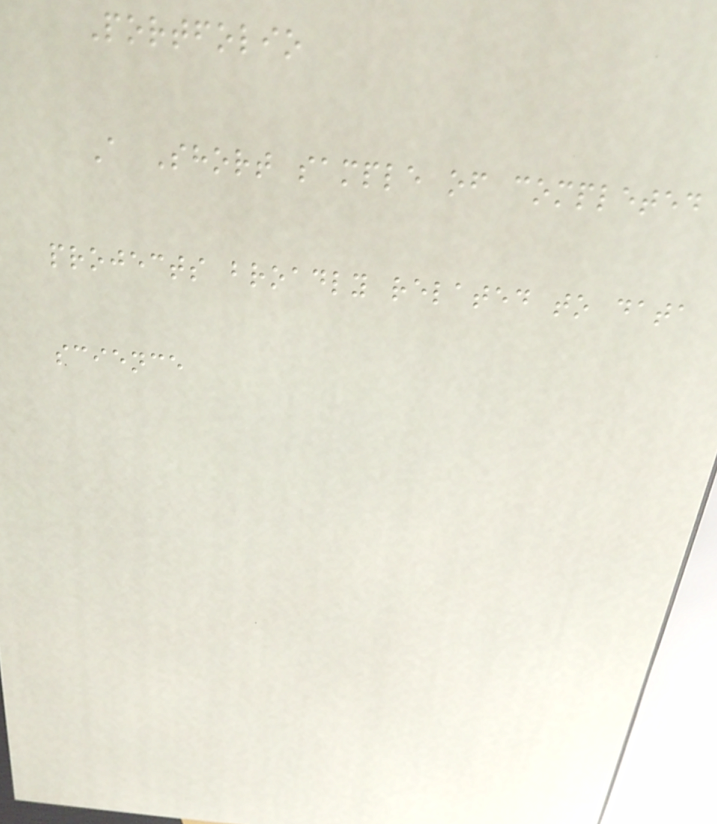Portfolio
A Short sample of completed
projects broadly related to data
science
